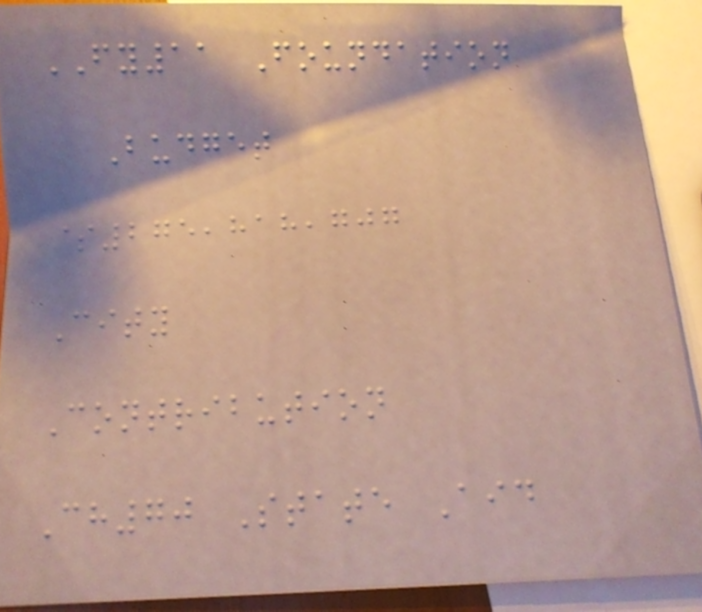FY11 Foundation
Budget
$275,818,707
City
Contribution
Ch70 State Aid
